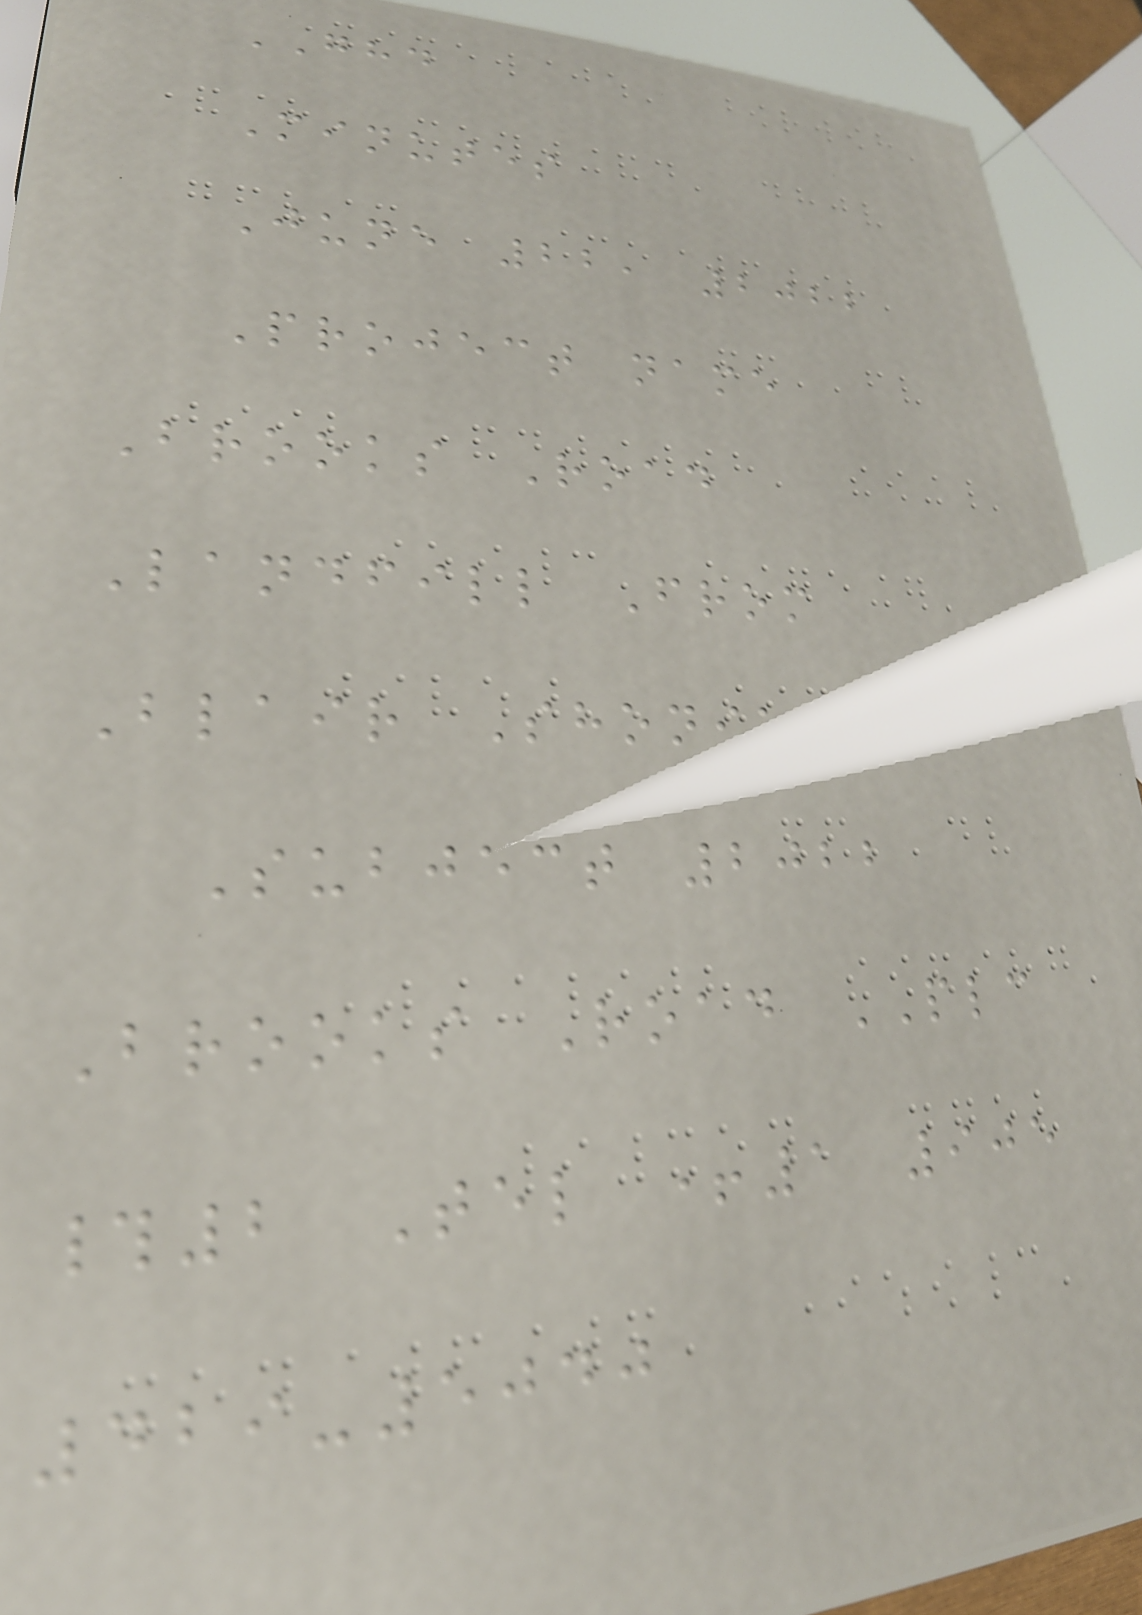GHD
Minutes
June 22, 2022
Project name
Brooks Road
Landfill From
Blair Shoniker
Subject 2022
Brooks Road PLC
#2 Tel +1 905
429-5040
